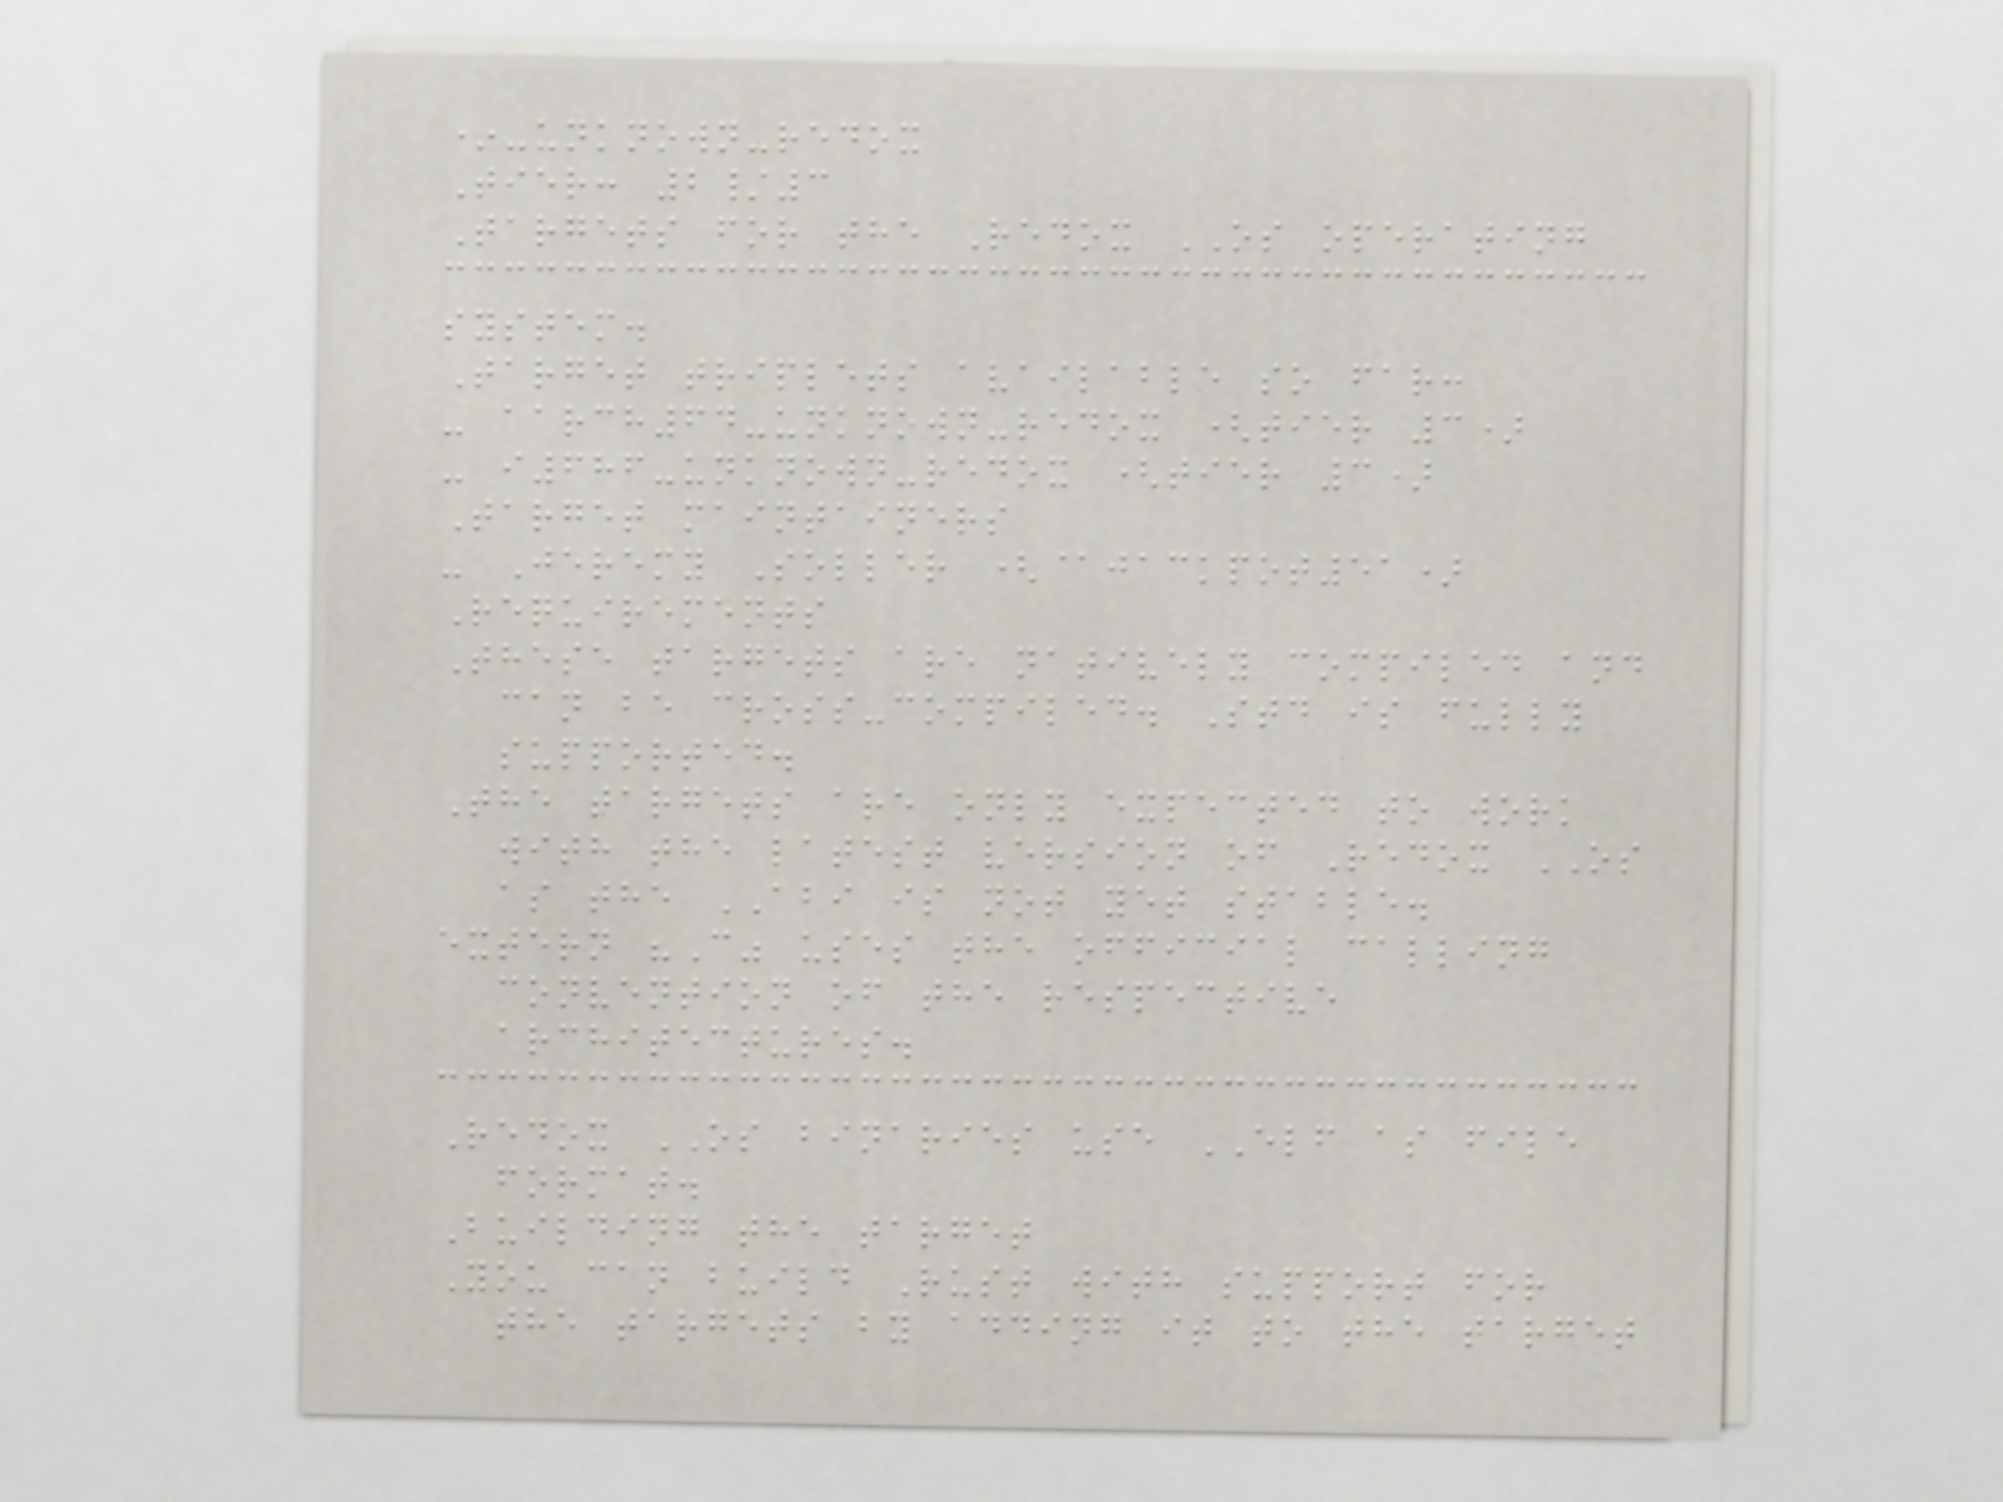*-unknown-redox
Tier: 2/3
Targets for the Redox OS operating
system.
Target triplets available so far:
- aarch64-unknown-redox (tier 3)
- i686-unknown-redox (tier 3)
Target maintainers
- Jeremy Soller (@jackpot51)
Requirements
These targets are natively compiled and
can be cross-compiled. Std is fully
supported.
The targets are only expected to work
with the latest version of Redox OS
as the ABI is not yet stable.
extern "C" uses the official calling
convention of the respective
architectures.
Redox OS binaries use ELF as file
format.
Building the target
You can build Rust with support for
the targets by adding it to the target
